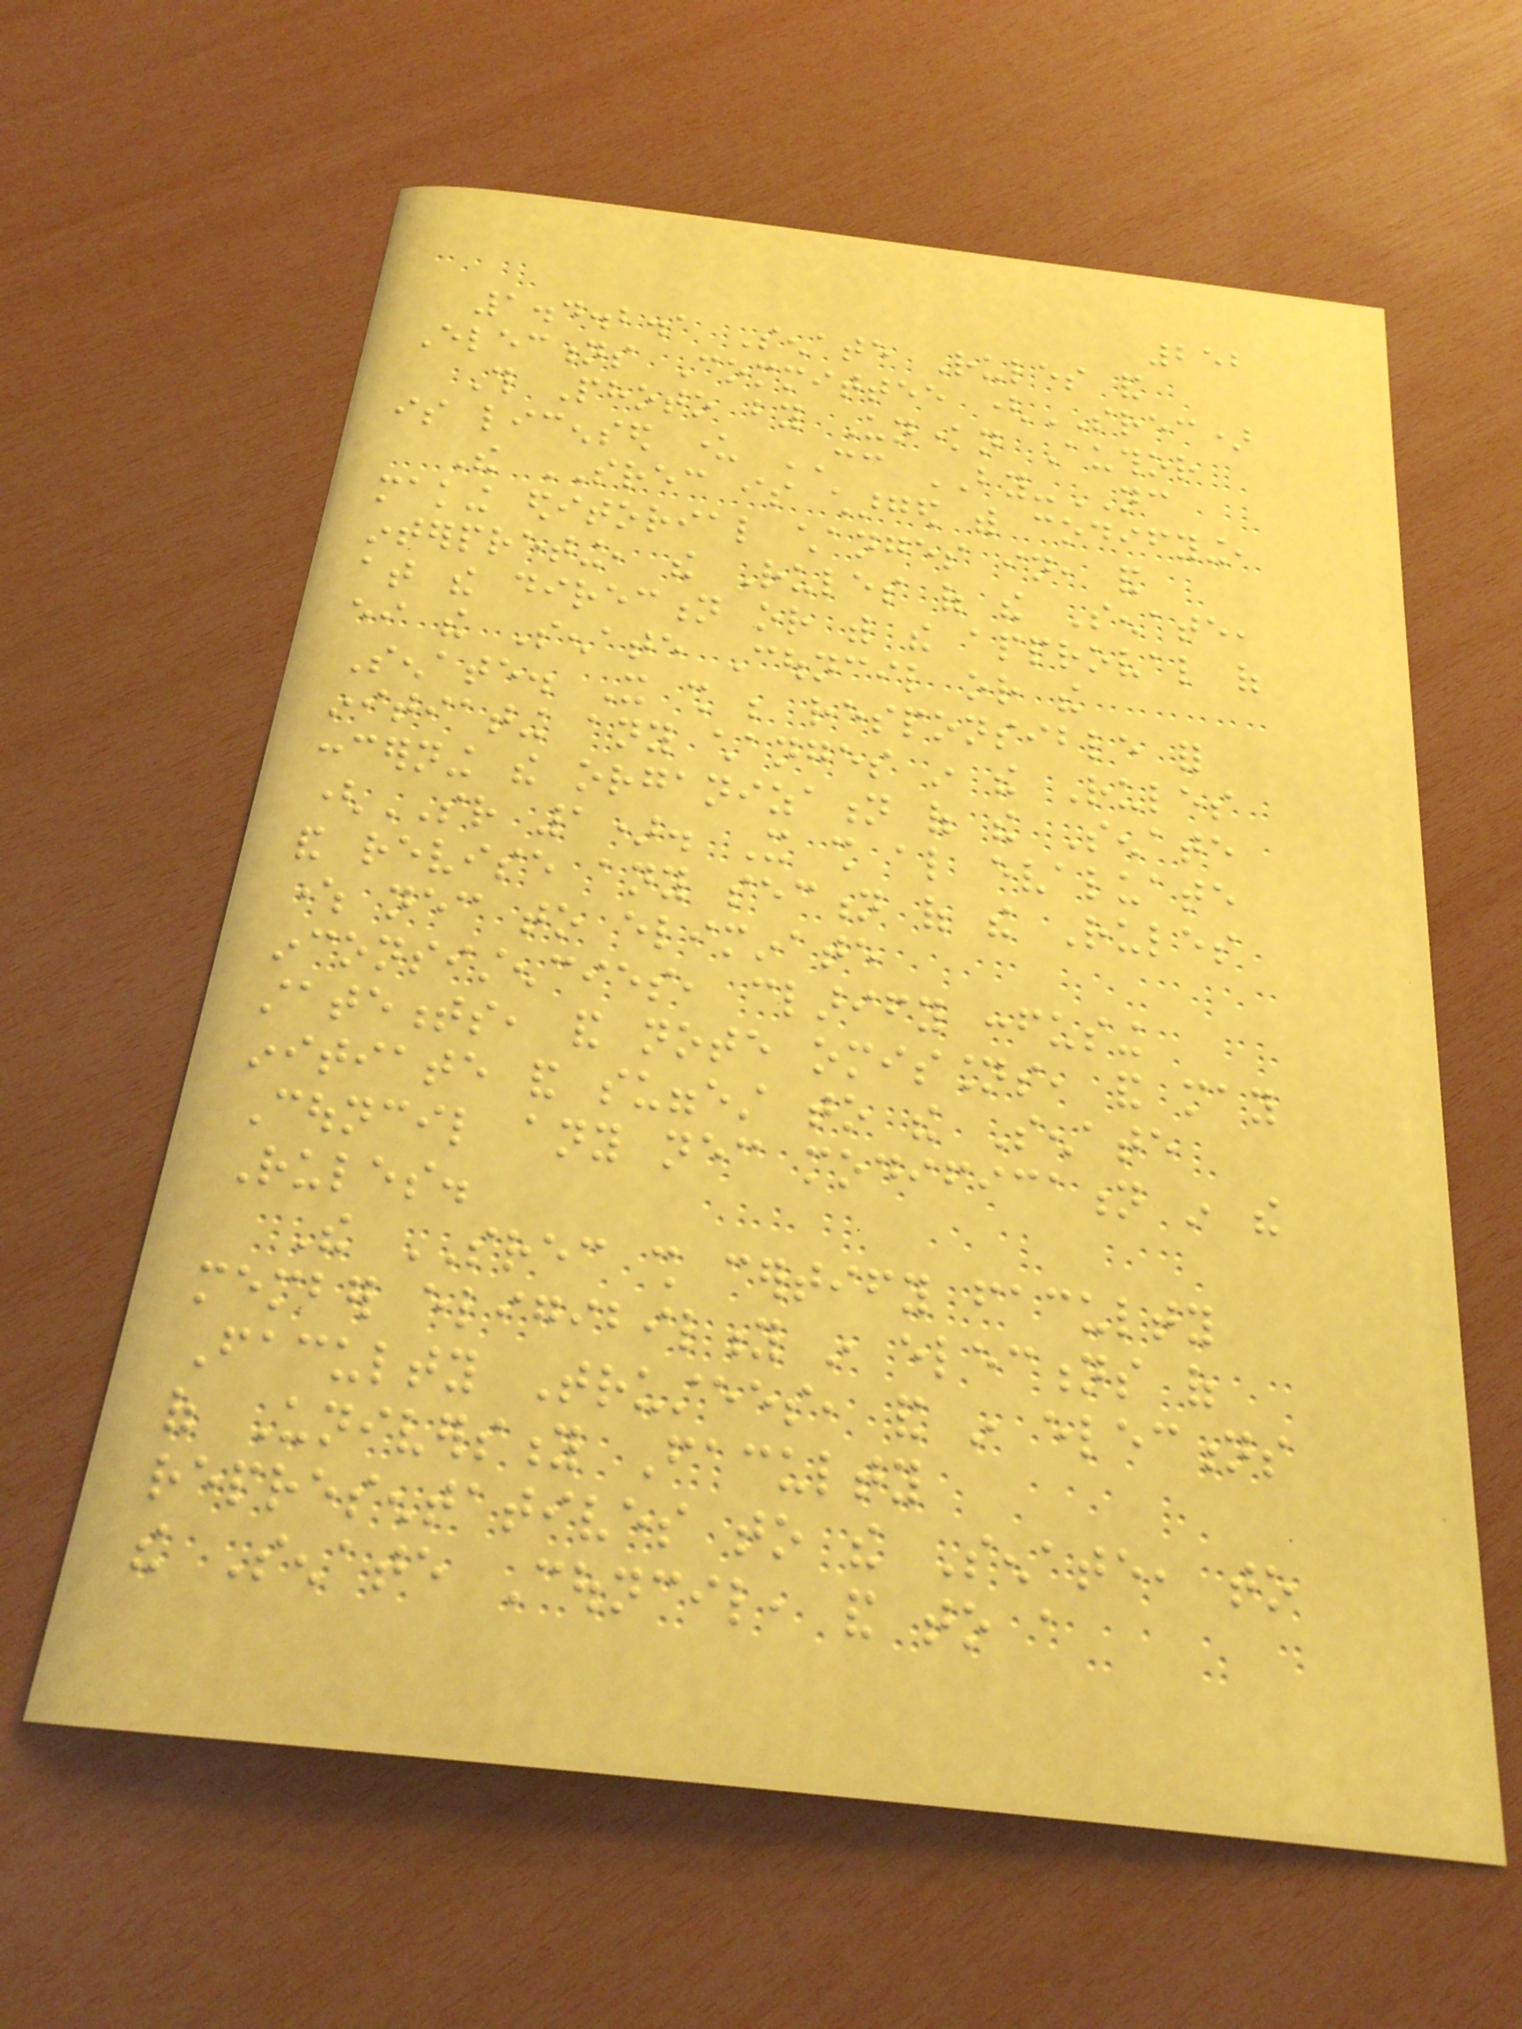252
1.4.2.1 Senate Rules and
Elections Committee (SREC)
This Photo by Unknown Author
is licensed under CC BY-NC
The SREC is charged with codifying,
making editorial changes in, and
interpreting, the Rules of the Senate,
at the direction or with the approval of
either the Senate Council or the
Senate. It shall be responsible for
initiating any changes in the Rules
concerning the organization of the Senate
(SR 1). It shall also evaluate
and revise any section of the Rules
where necessary to eliminate
inconsistencies, clarify confusing
statements, and note omissions, and may
initiate and suggest to the Senate
Council any necessary modification in the
Rules.
The SREC shall certify faculty
member eligibility in elections of
Faculty Trustees, and in elections
of University Faculty
representatives to the Senate, to
the Senate Council, and to a
